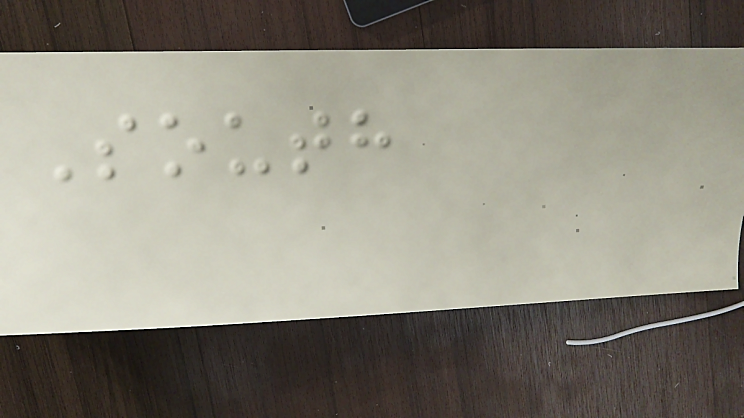South
